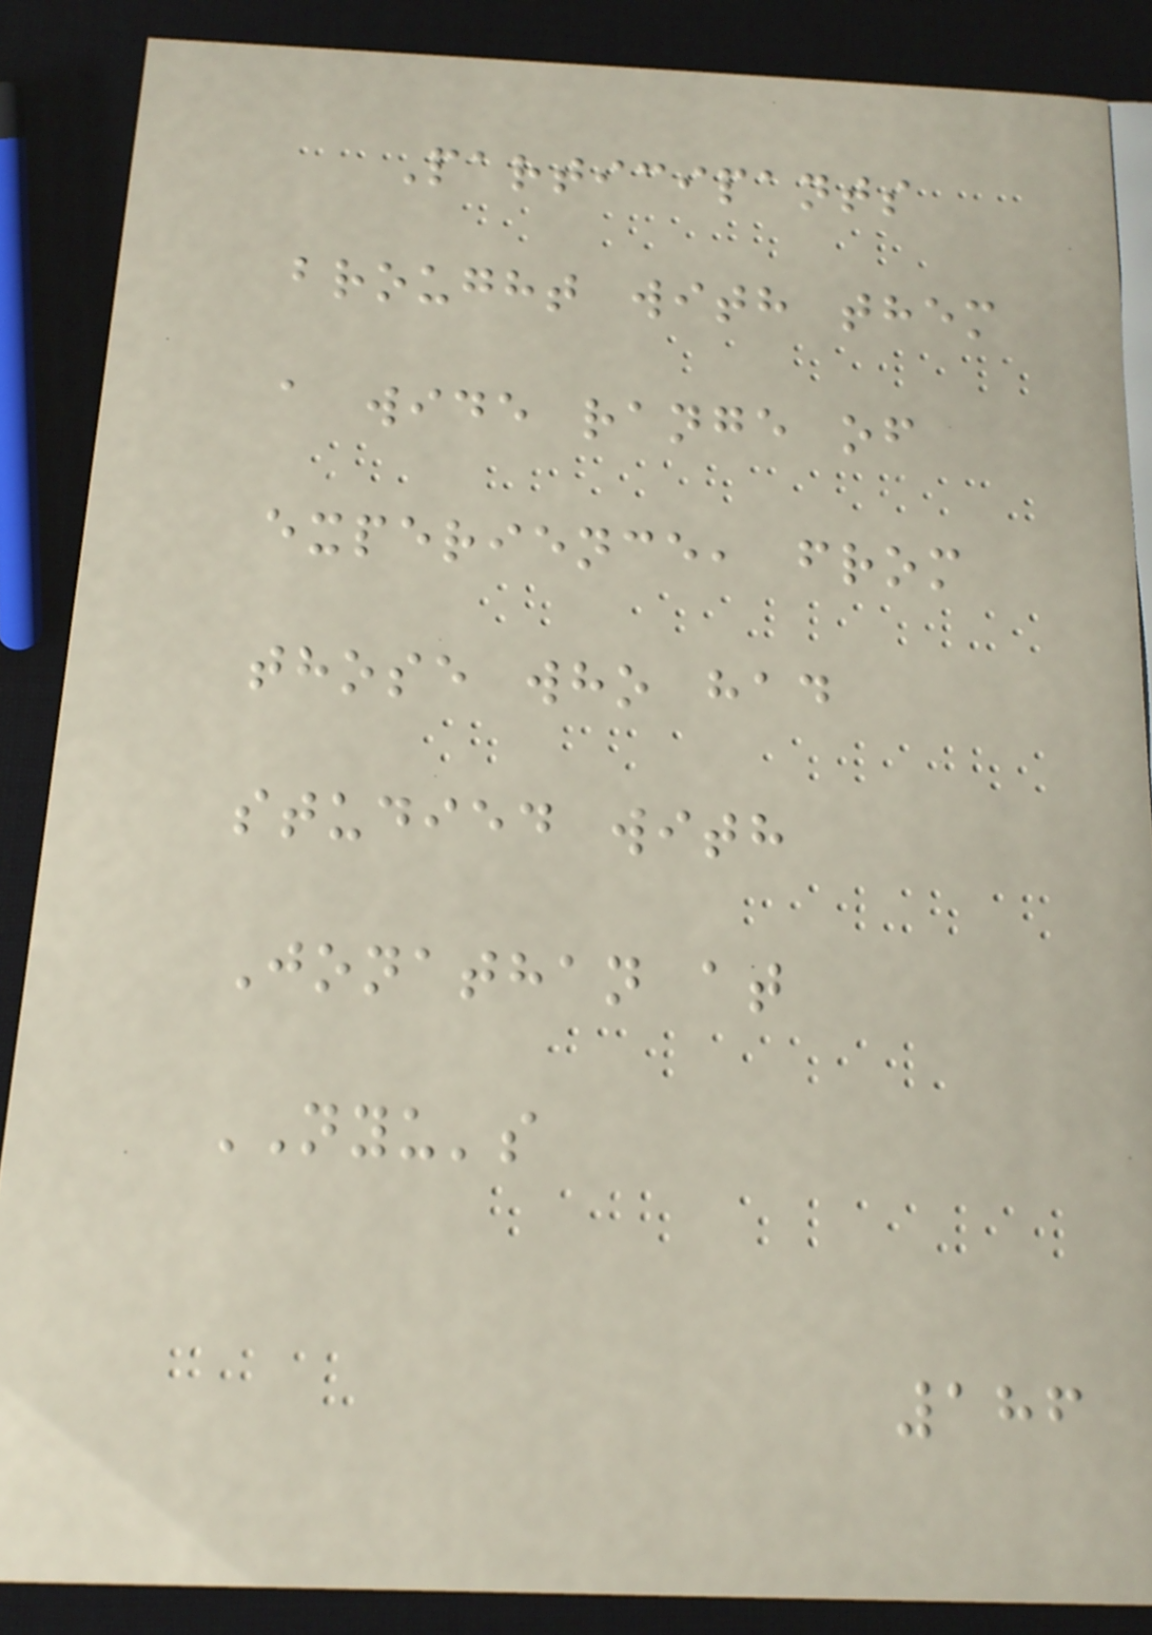Participants
brought with them
a wide range of
experience, from
those who had
studied with
Jonathan at
NYU's
186
